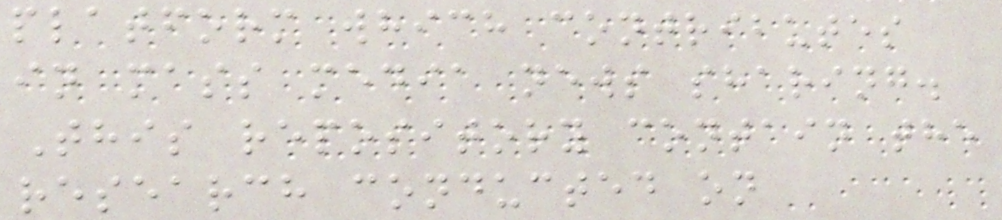platform which contributes
in mass media news sharing.
This repository contain the
research conducted on
